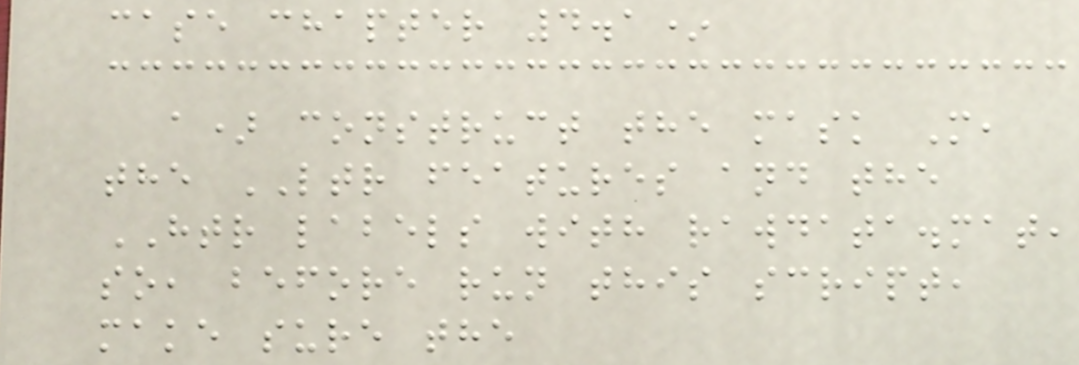case chapter 4.1*
a) construct the mask M,
the LTR features and the
HTR labels with rawdata.mat,
so, before run this script,
make sure the
